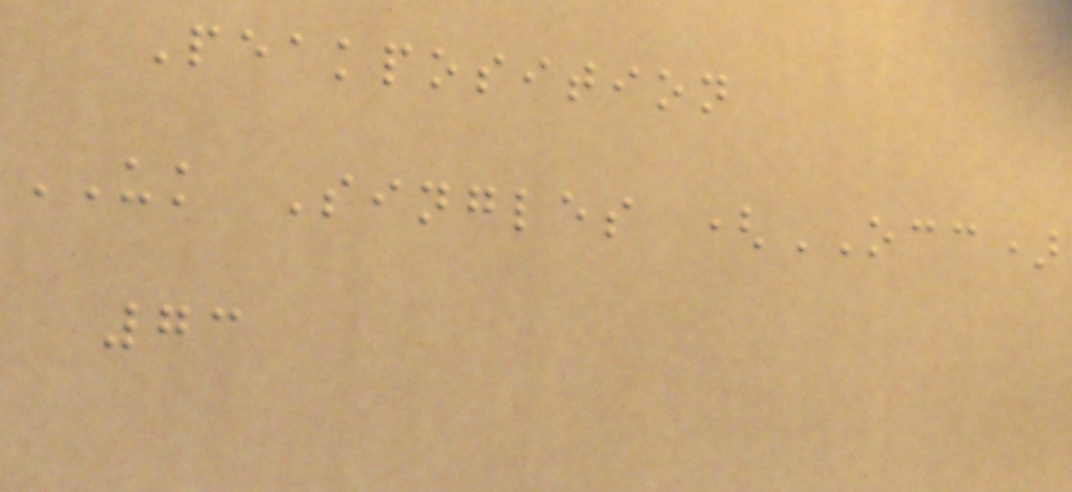Peakposition
UK Singles (OCC)
73
